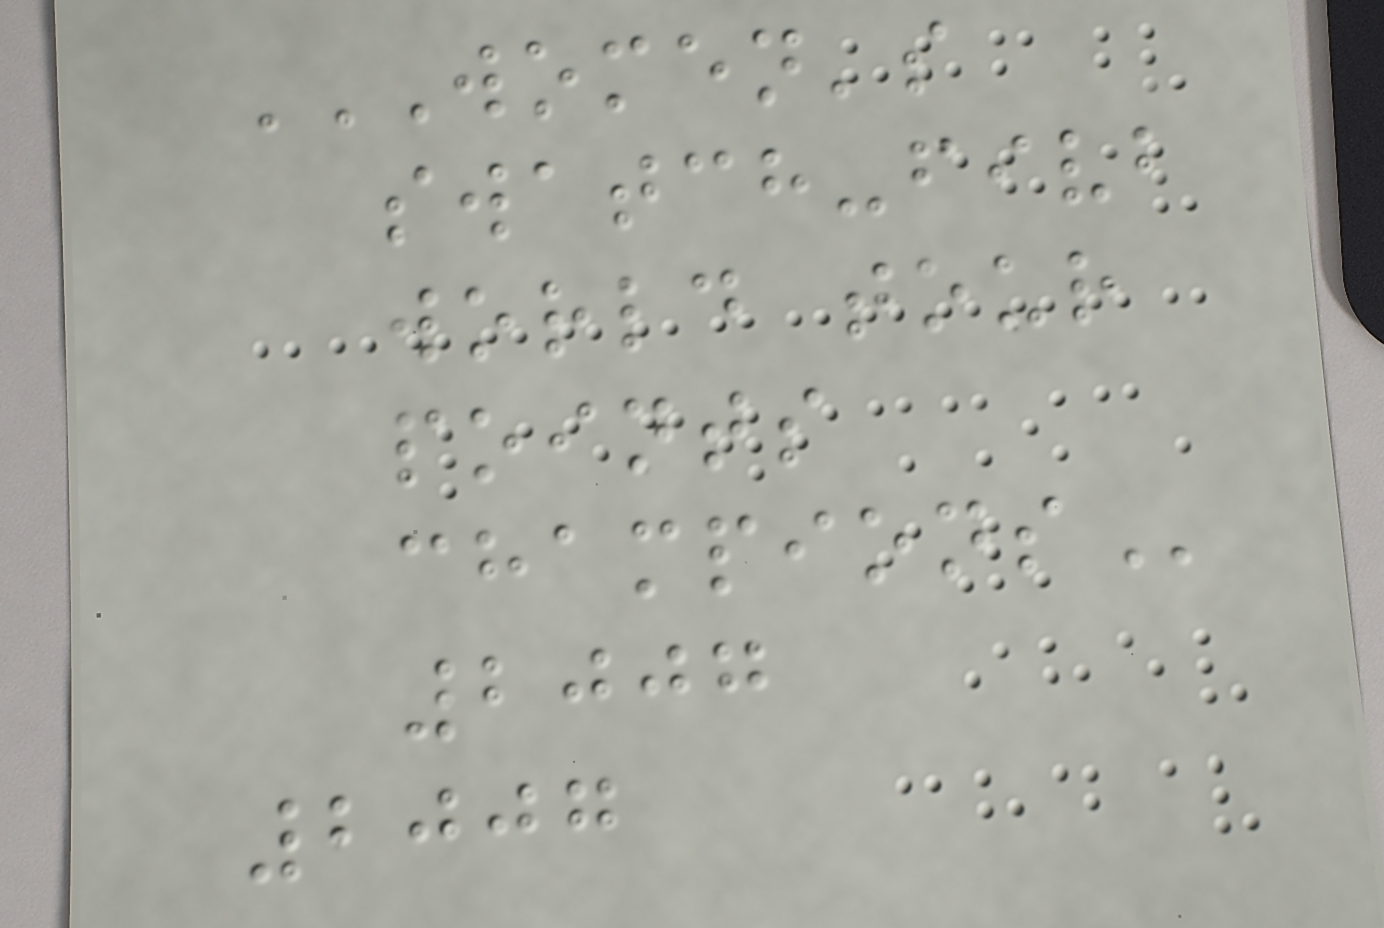WOMEN'S
SWATCH-FIVB
WORLD TOUR
POINTS
CHAMPIONS
2007
2007
